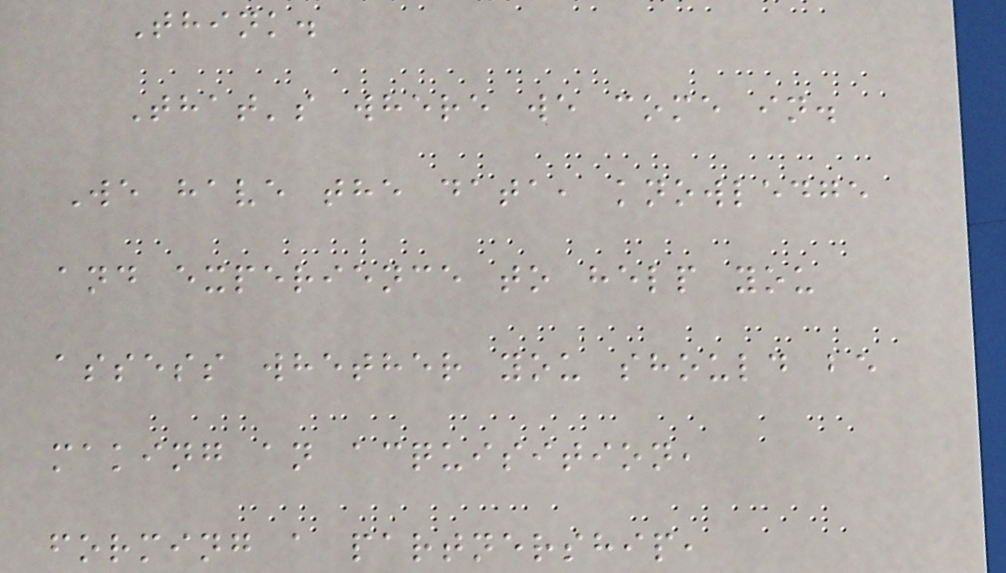Think.
That's where we come in.
We have the data, knowledge
and experience to help you
assess whether you should be
making an acquisition,
forming a partnership,
